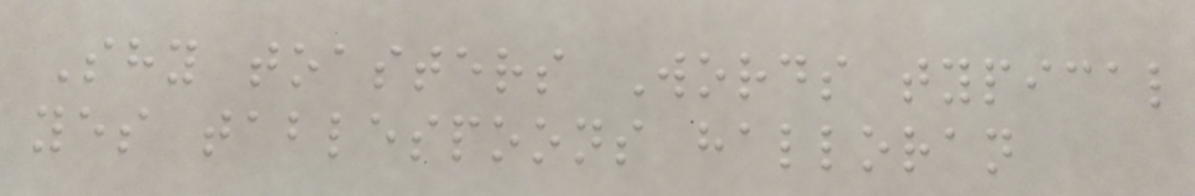Shy toasters Words typical
yes tablespoons halloran
